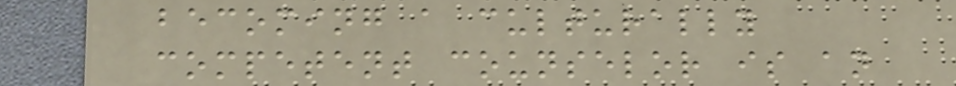becoming a culturally
competent counselor is an
